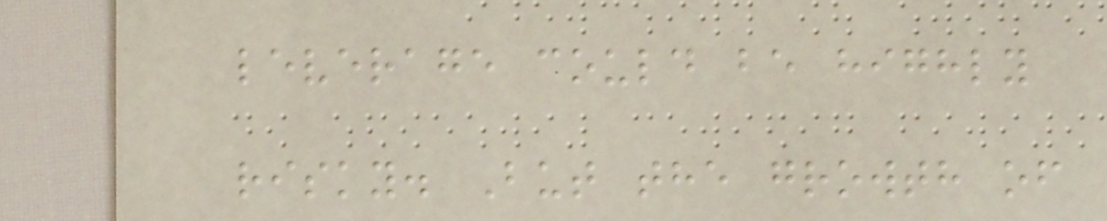leverage could be highly
risky. But the growth of
